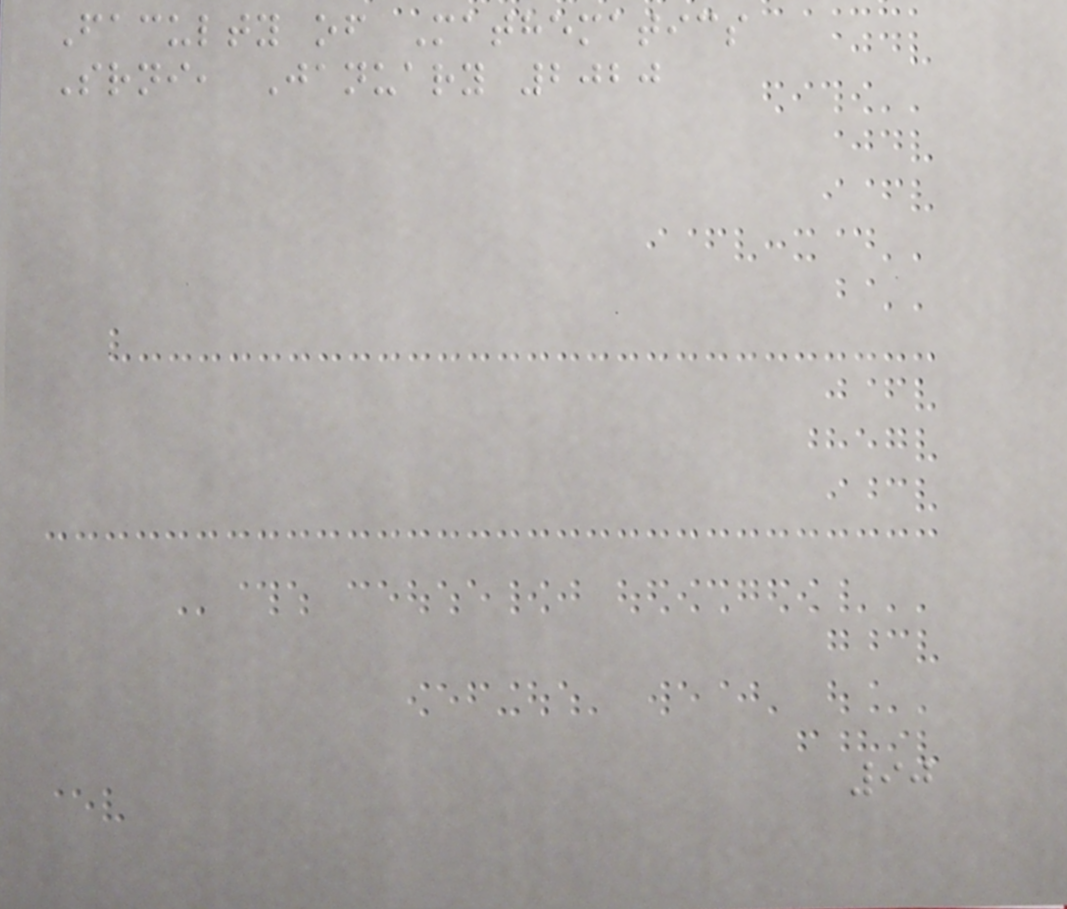Faculty of Mathematics
Srni, January 2020
90
